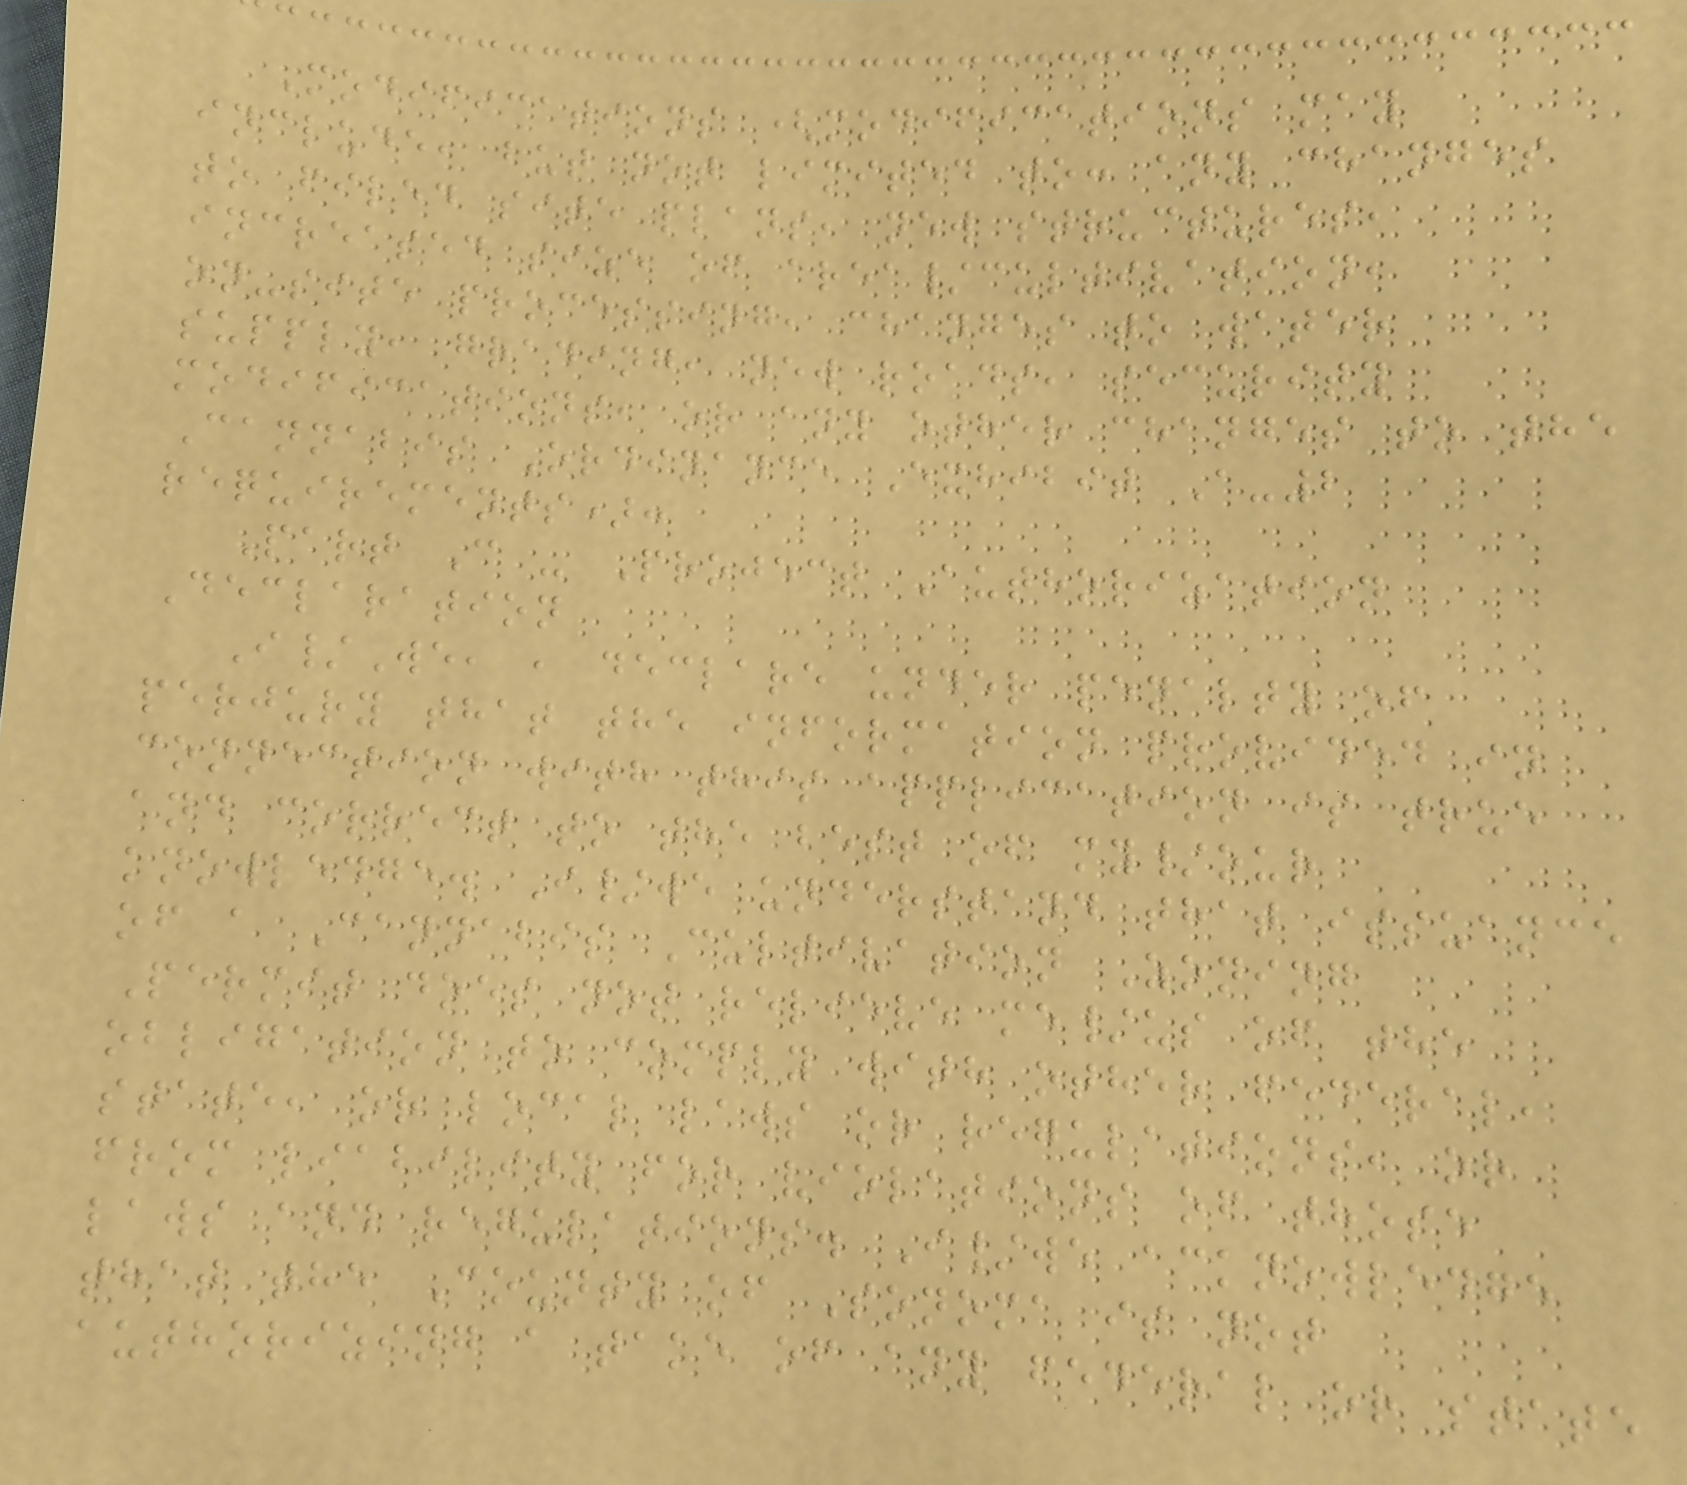Modifications (modifications may
include, but not limited to: any changes
to filed site plans, new structures,
increased size of area/cultivation,
on-site processing, changes to water
supply, grading, new roads, security
modifications, or any other changes to the
Cannabis Ordinance Exhibit A-2
requirements):
Part C - Project Authorization
Declaration
I/We, , declare under penalty of
perjury that the information provided in
connection with this application is true
and correct to the best of my/our
knowledge. I/we understand that issuance
of a Cannabis Cultivation Zoning
Permit does not relieve me/us of the
obligation to comply with other federal,
state, or local laws or regulations, or
from liability for violations of those
laws and regulations. I/we acknowledge
that the County of Sonoma is not
authorizing a take of any federal or state
